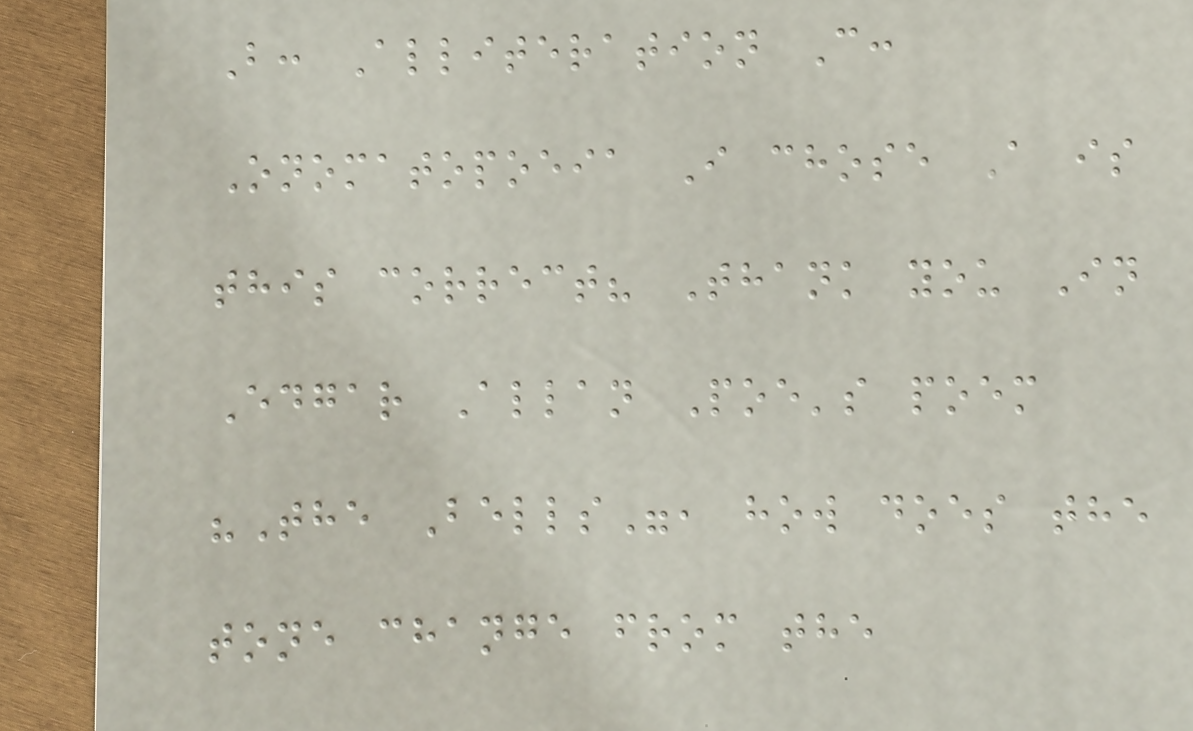B: Alliteration C:
Onomatopoeia I chose A is
this correct? Thank you In
Edgar Allan Poe's poem
"The Bells", how does the
tone change from the
